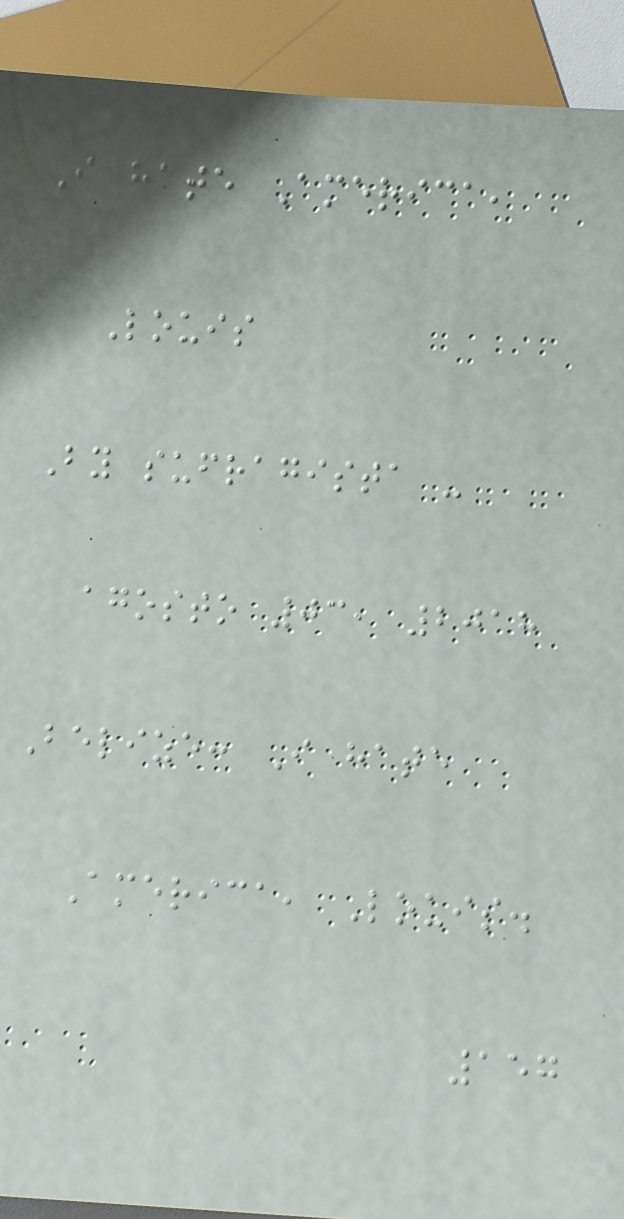I hate America,
Louis
By sufragista -
agosto 03, 2018
Belize: I hate
America, Louis.
157
